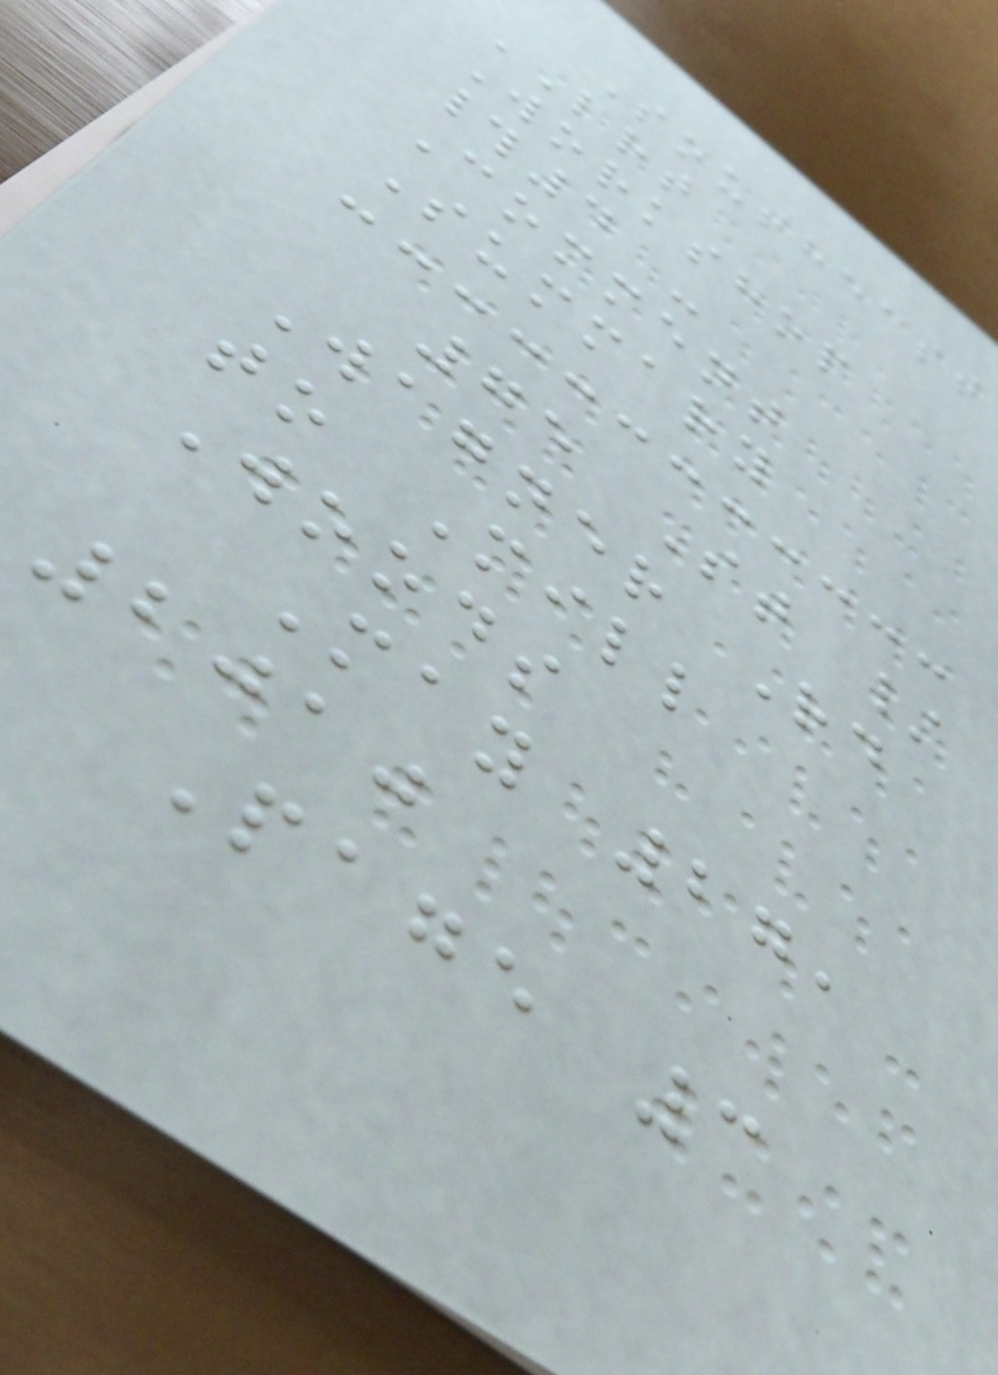Southeast
LRT
Workshop
#4 -
Comment
Summary
75 St /
Wagner Rd
to Mill
Woods
May 27,
2010
Page 3
